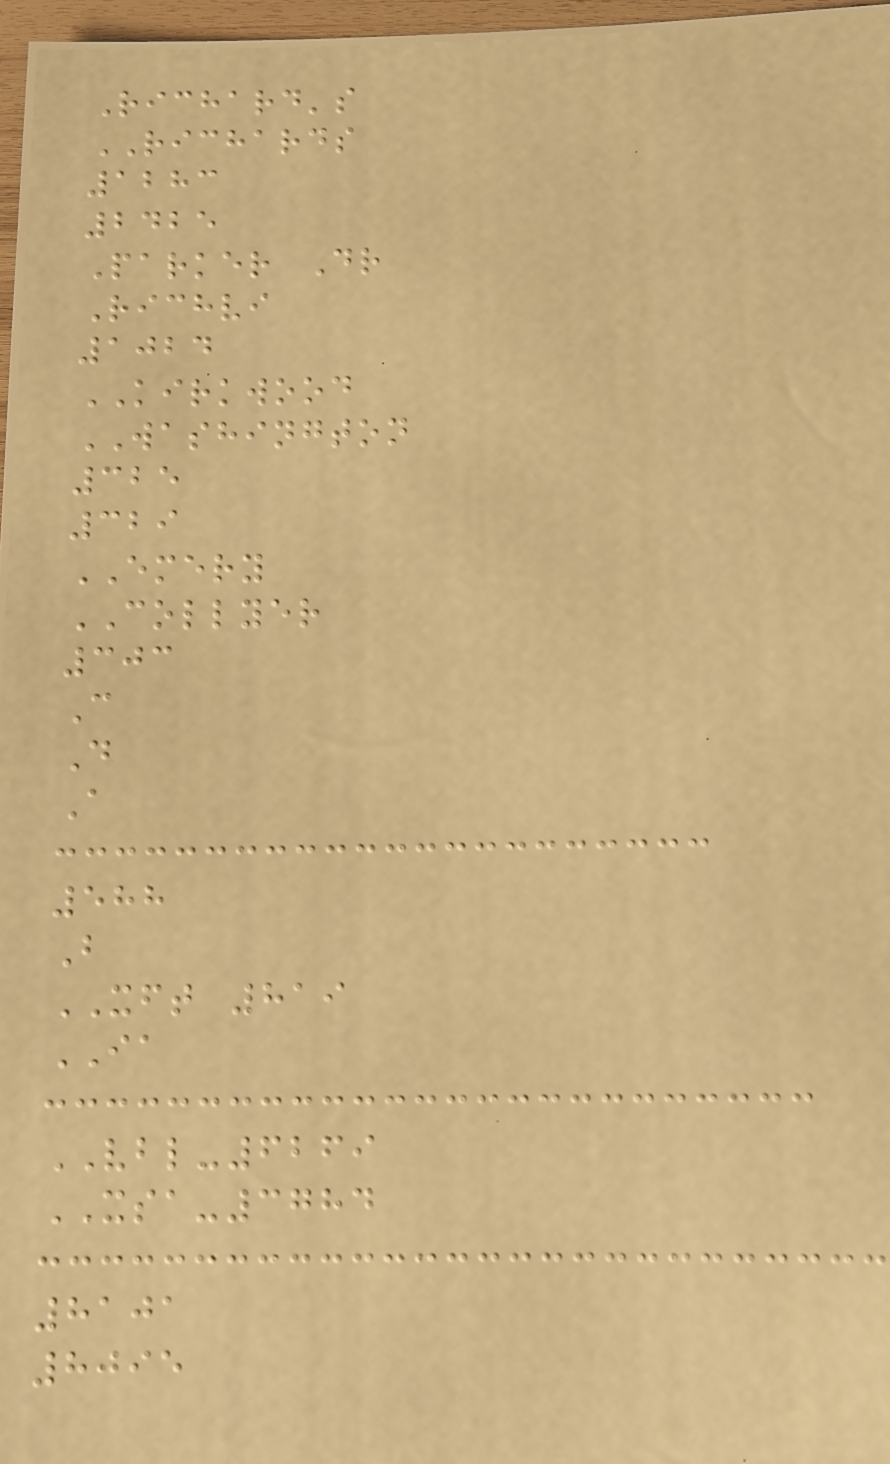Richard's
RICHARDS
1283
2425
Parker Dr
Richvi
1024
KIRKWOOD
WASHINGTON
325
329
EMERY
COLLYER
303
C
D
A
588
B
XFT 819
IA
VBL-6269
XSA-3784
8101
8095
